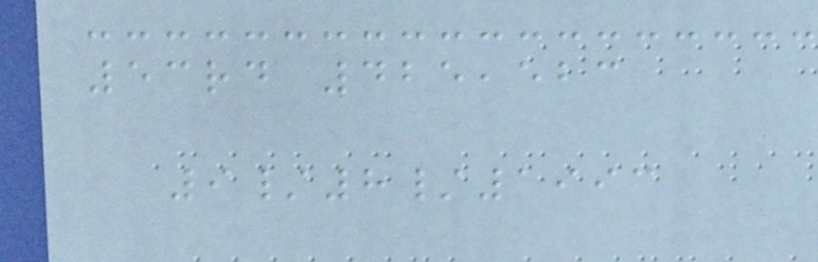53rd 425,523
9/8/1993
